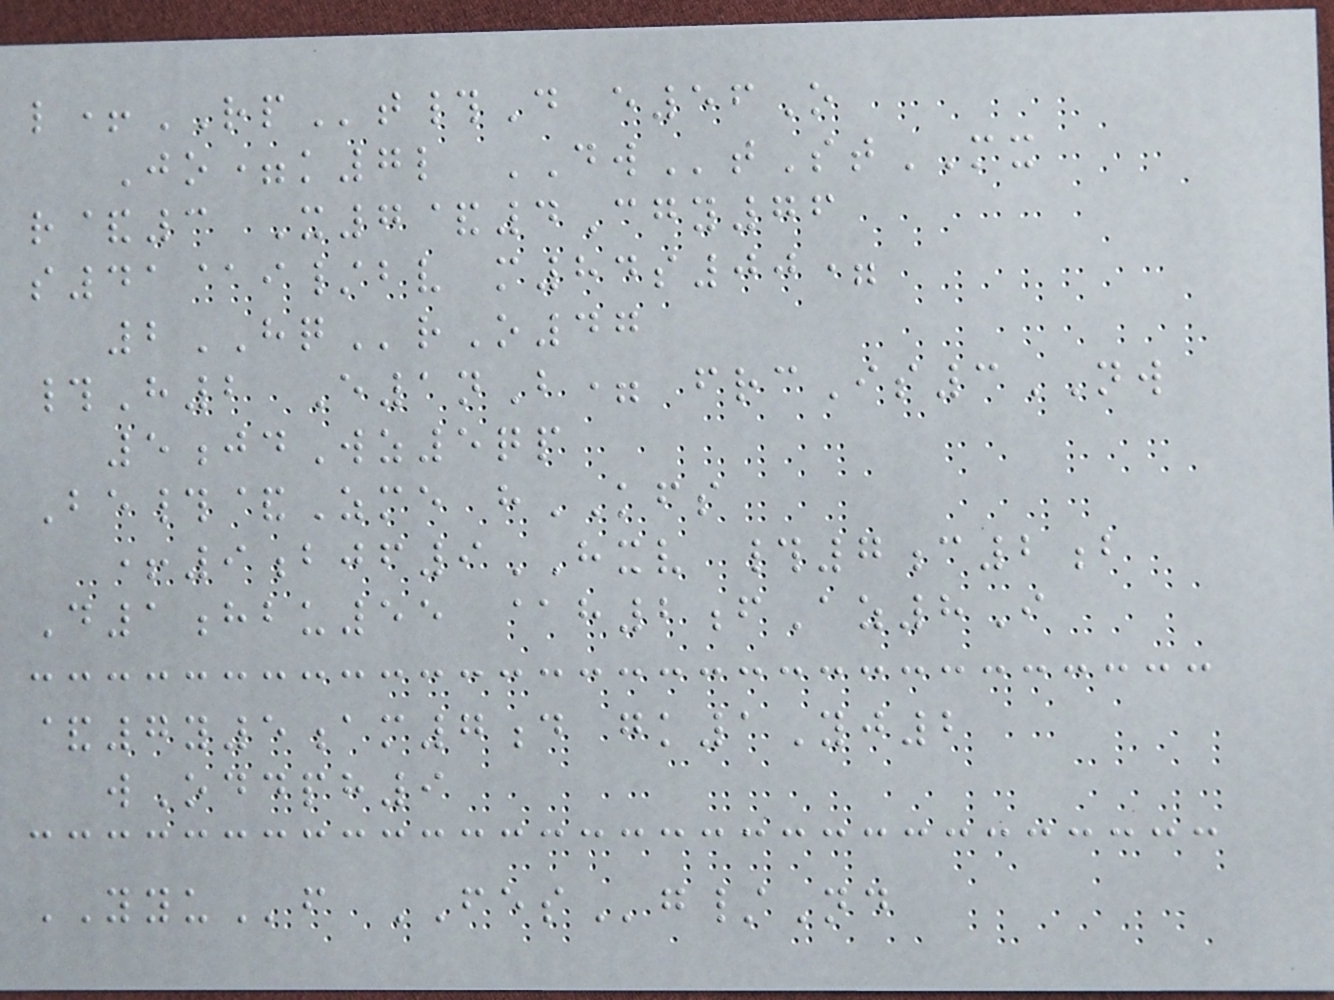l+RPt#D e56O
Jo=k7l DWtStMX
r&3 X7&4Cgy76
s41@i/bv m84s00=
2HQrO47
#H2 E1nB= frcIs3NW
5jdWz5qp
Be#&Zme hKFS
+9bjf9HXV #7c2b
D1hbu55 @h2fAz8I
&7y5am7d gk1Yj2
wOddph9
YYUf FESg/Nd
